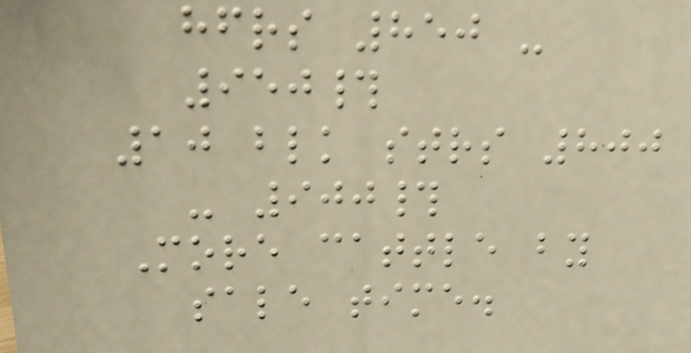hfrs 850 -
950#
10 blk strs 800
- 900#
More cattle by
sale time.
